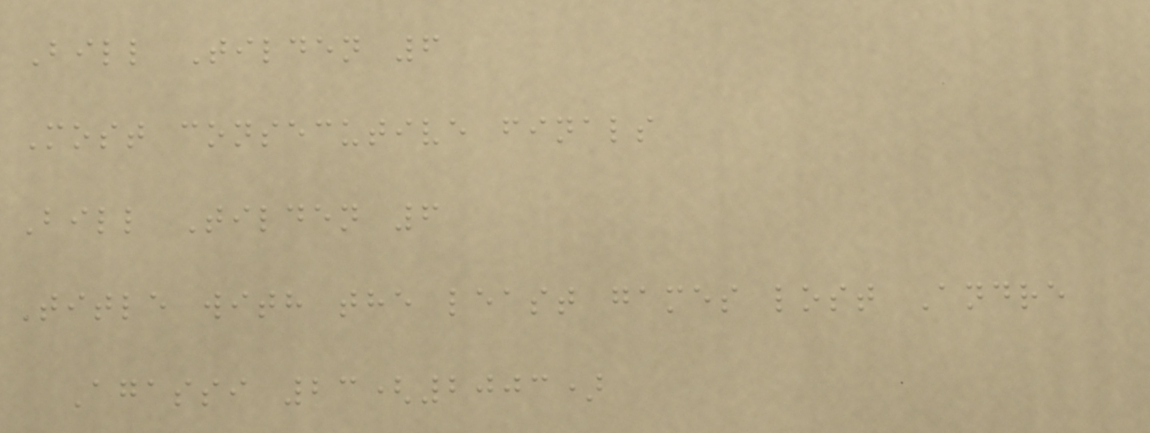Bill Tilden 6
Most consecutive finals
Bill Tilden 6
Title with the least games lost Andre
Agassi 23(2003)
